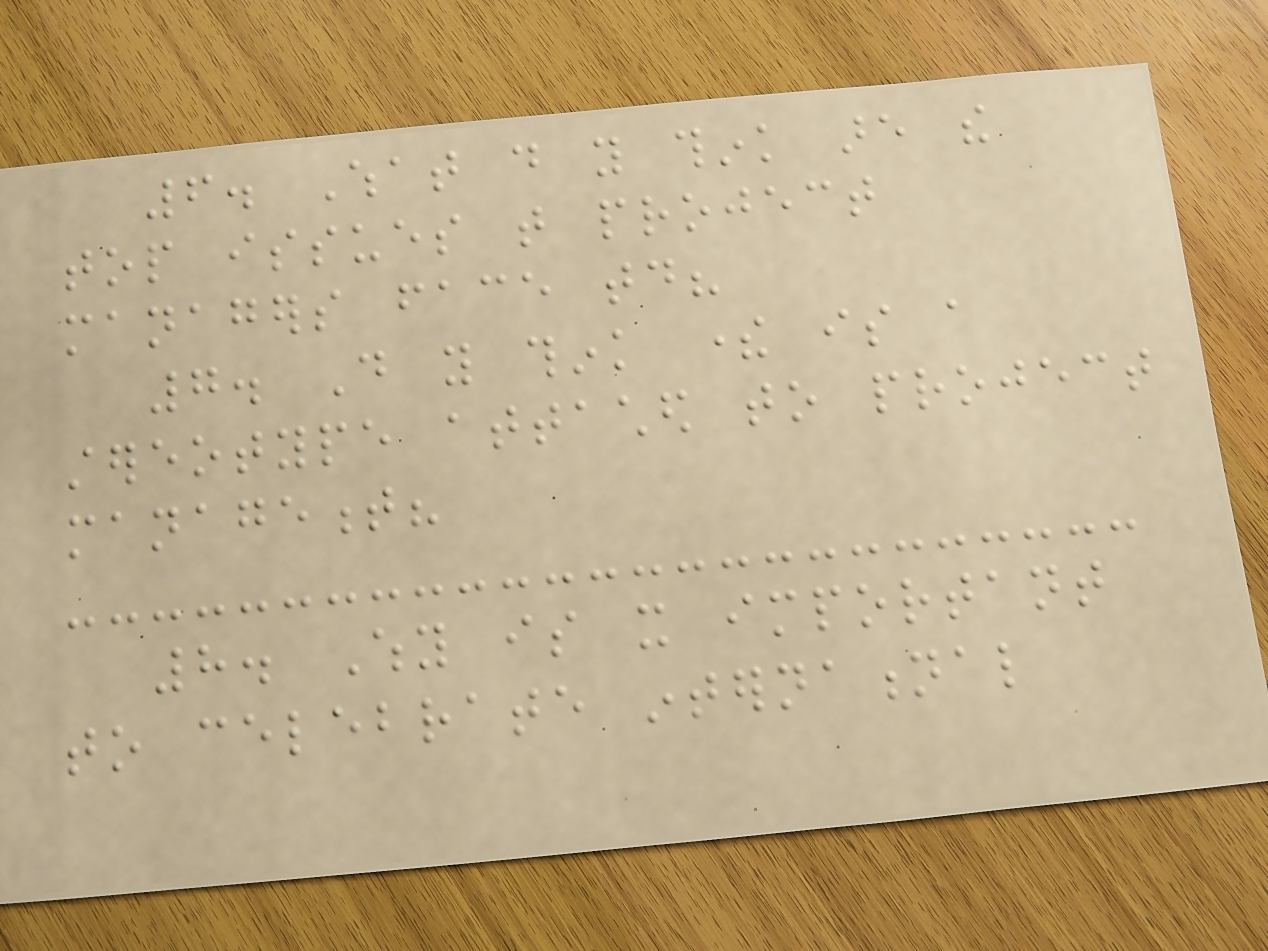6. What do you think are the
top issues that project
managers face today?
7. Do you think there is a
stereotype attached to project
management?
8. Why is it important
to celebrate international
